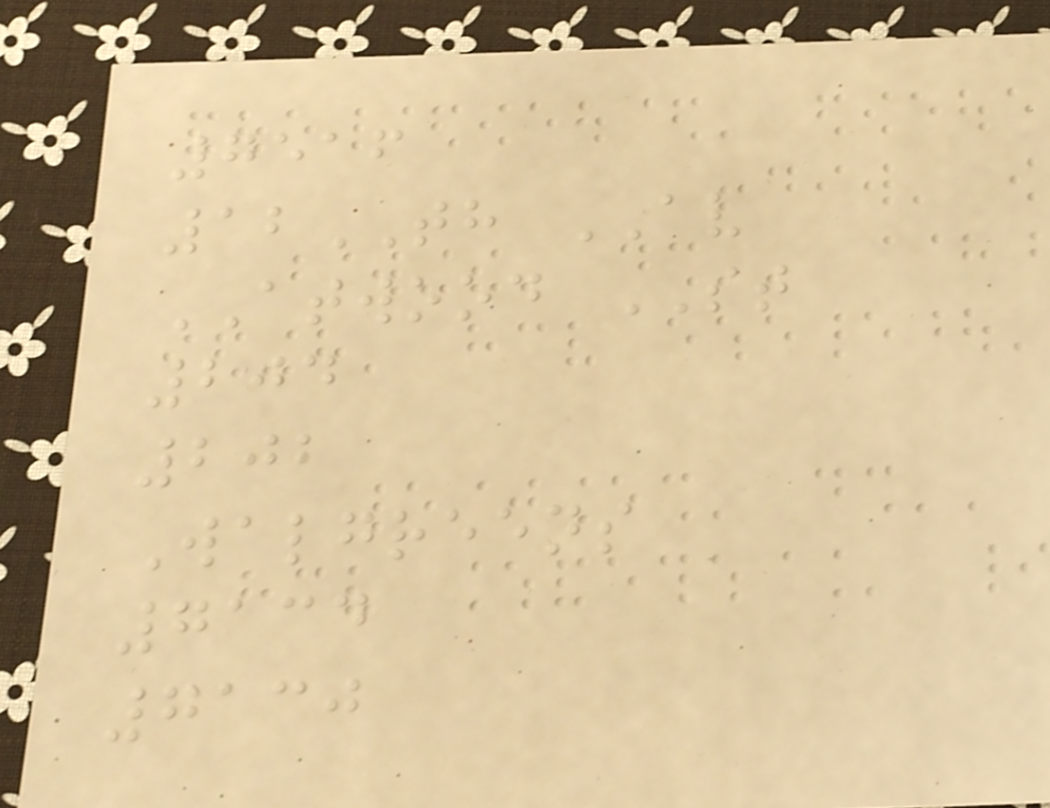7516
12TH AV
ATWOOD ST
204
202
Walgreens
7134
7130
